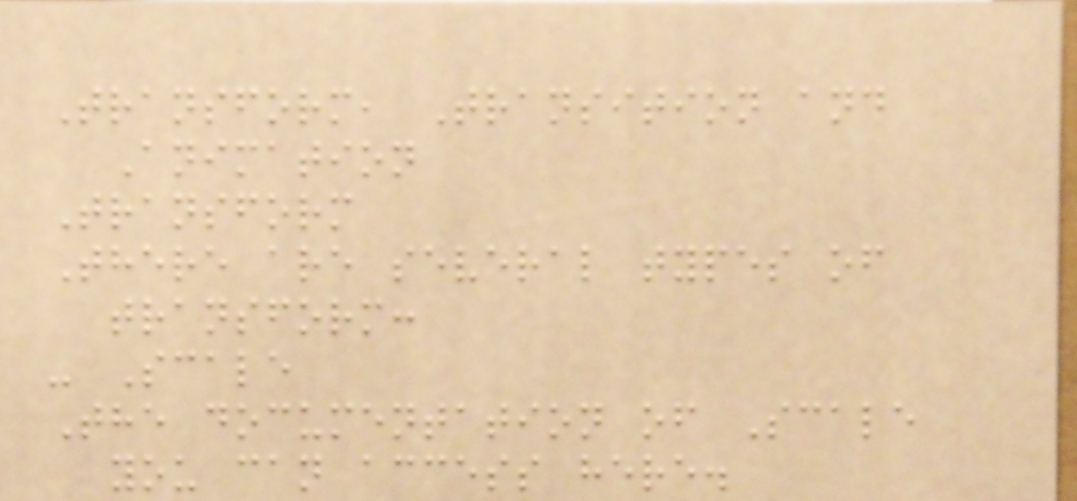Transform, Transition and
Animation
Transform
There are several types of
transform:
- Scale
The documentation of Scale
you can access here.
